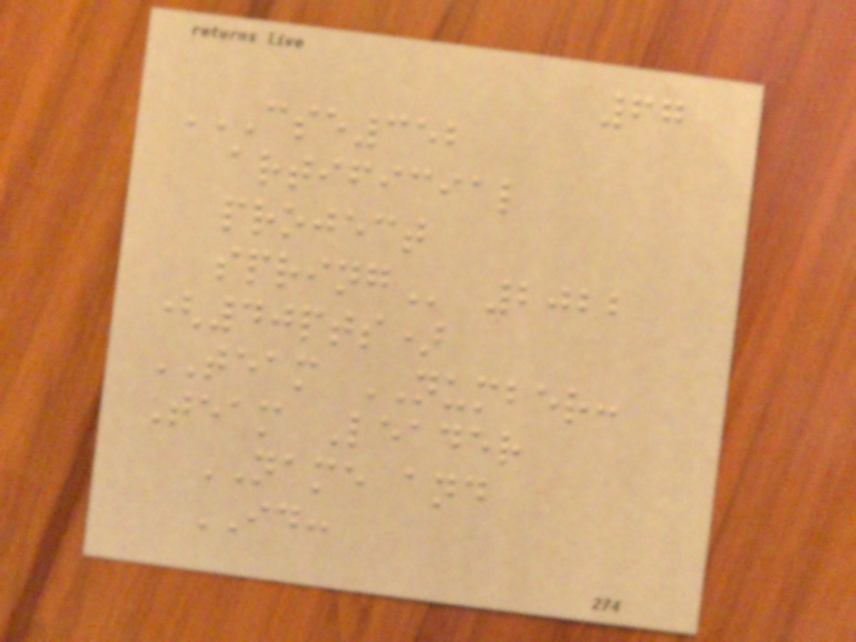67
CSE352
ARTIFICIAL
PROJECT
SPRING 2022
(40pts)
TEAM NUMBER:
Team Leader
NAME and
ID:
